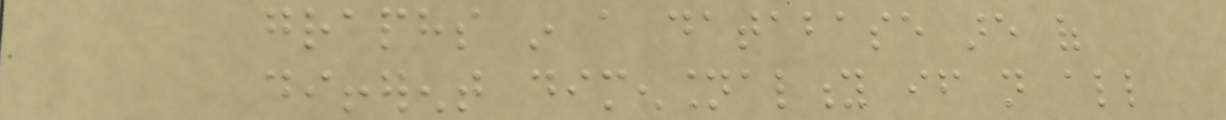graphs in a database are of
different dimensionality if not all
